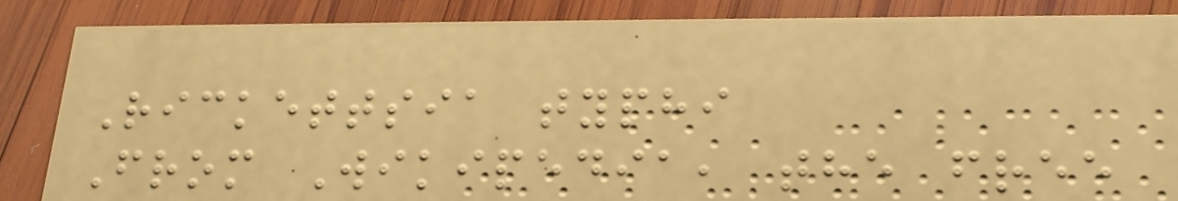Rickettsia typhi
From Wikipedia, the free
